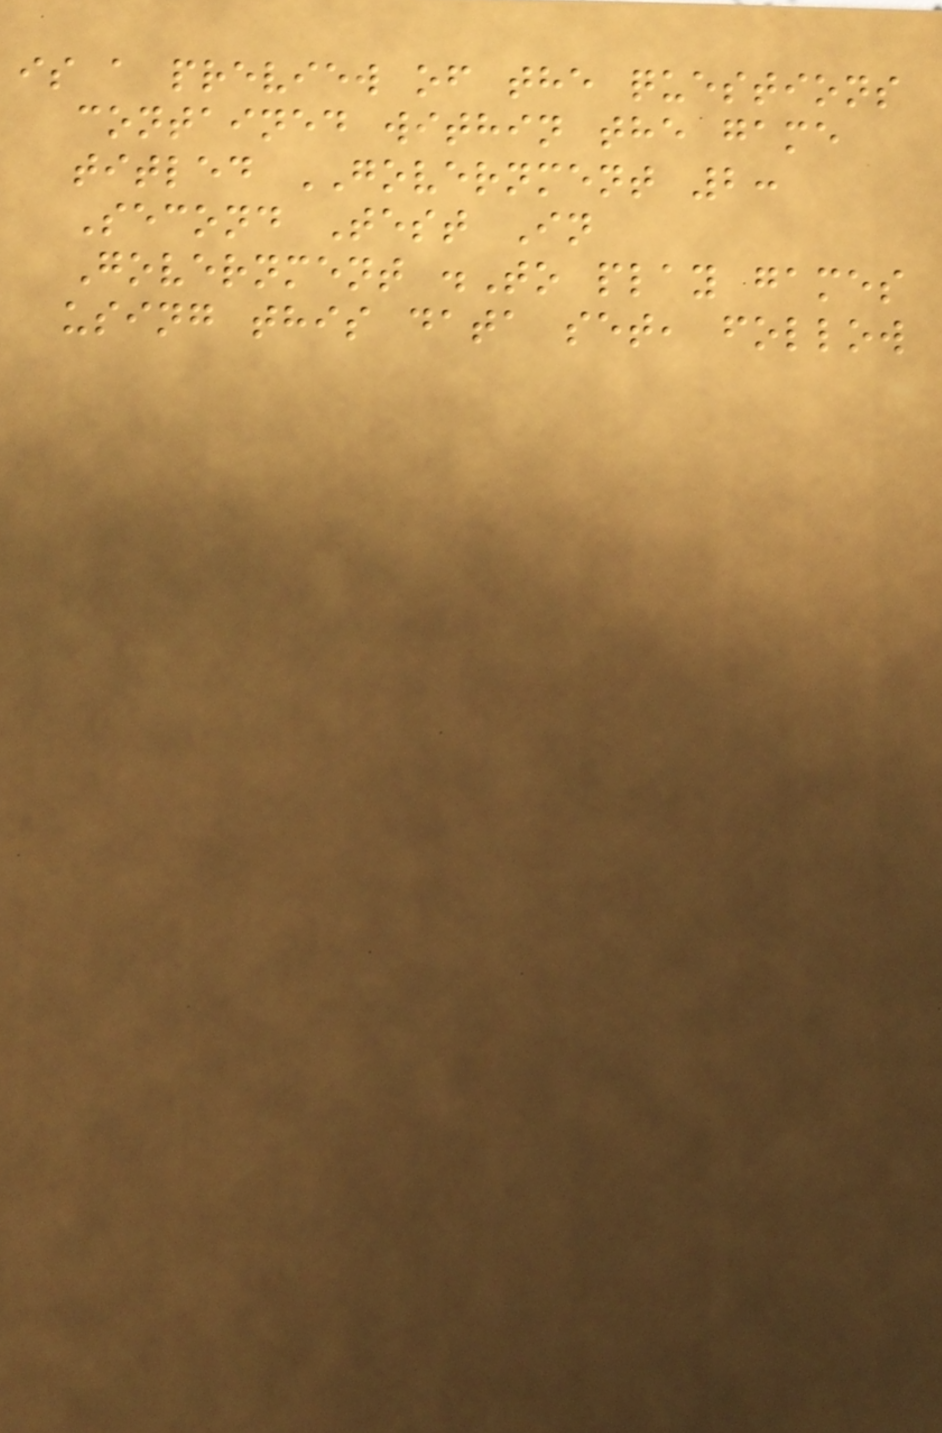is a preview of the questions
contained within the game
titled GOVERNMENT 2:
Second Test In
Government .To play games
using this data set, follow
